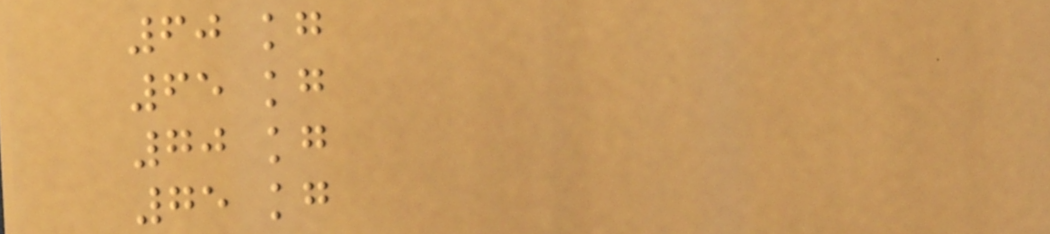60 kg
65 kg
70 kg
75 kg
